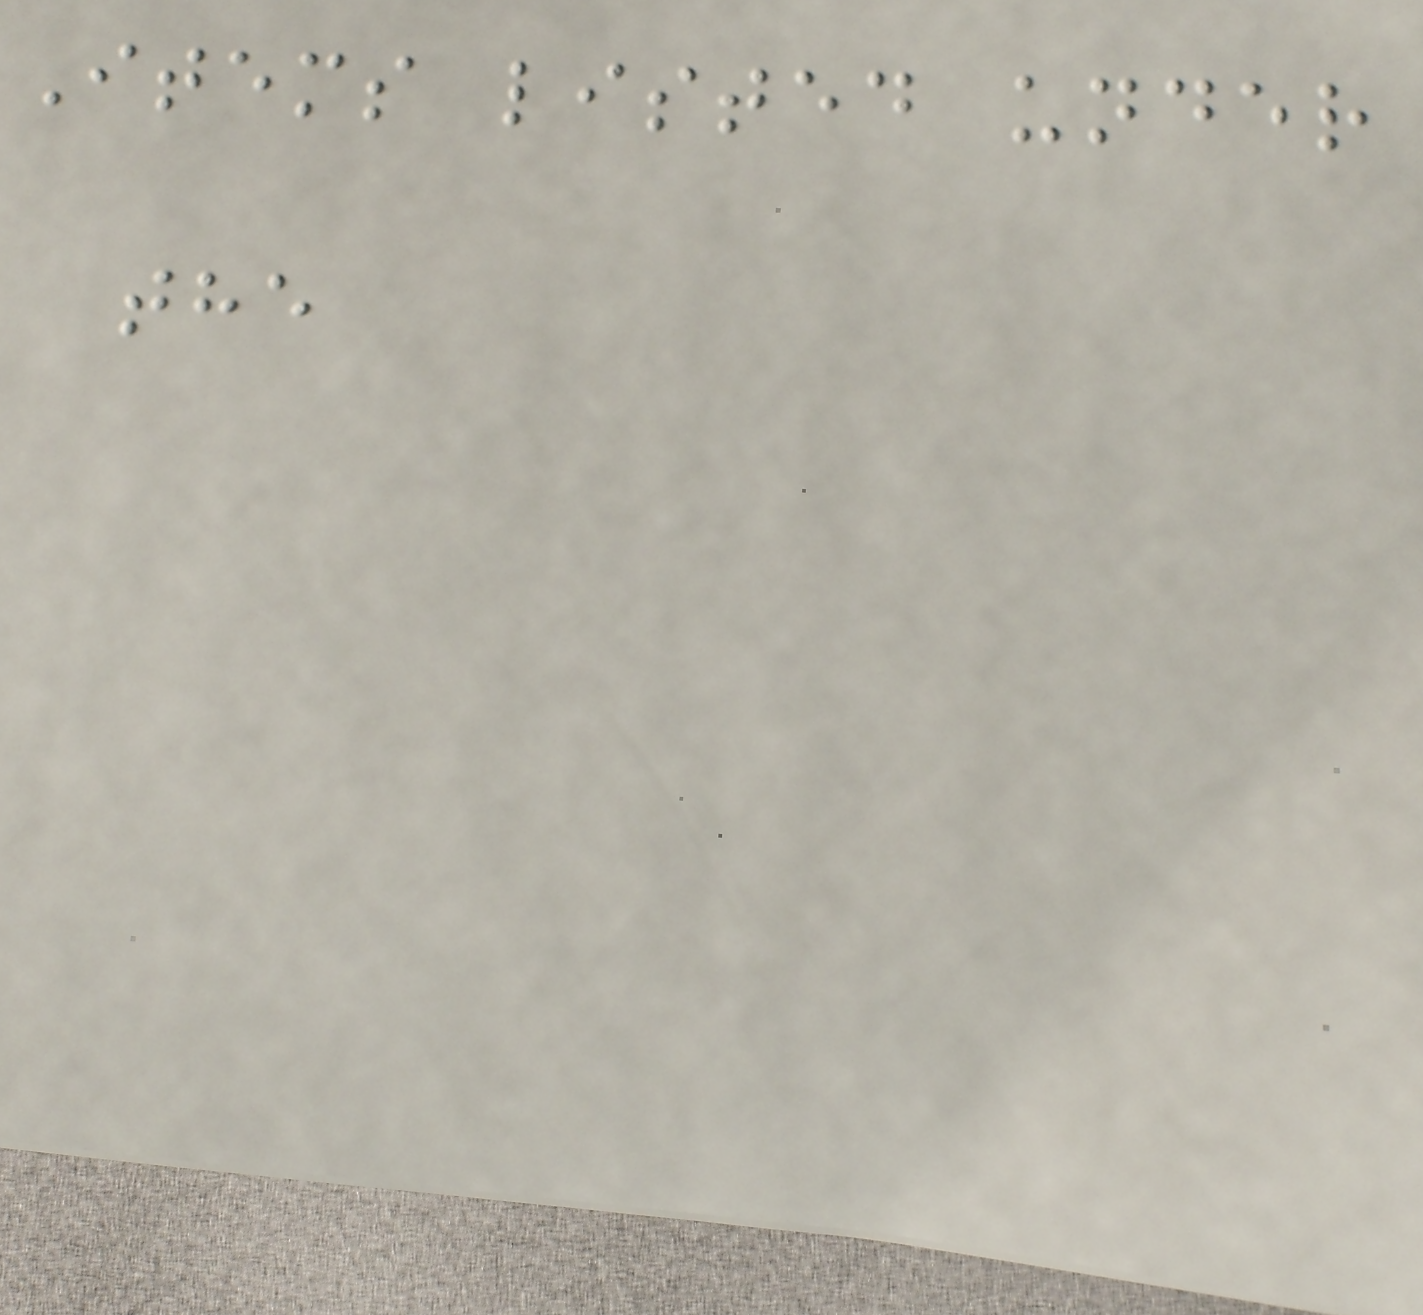Items listed under
the
